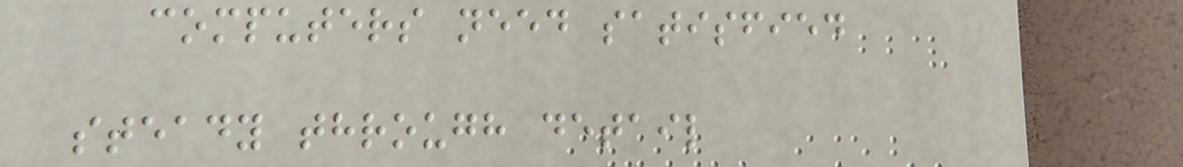computers need satisfied
steady through detail
